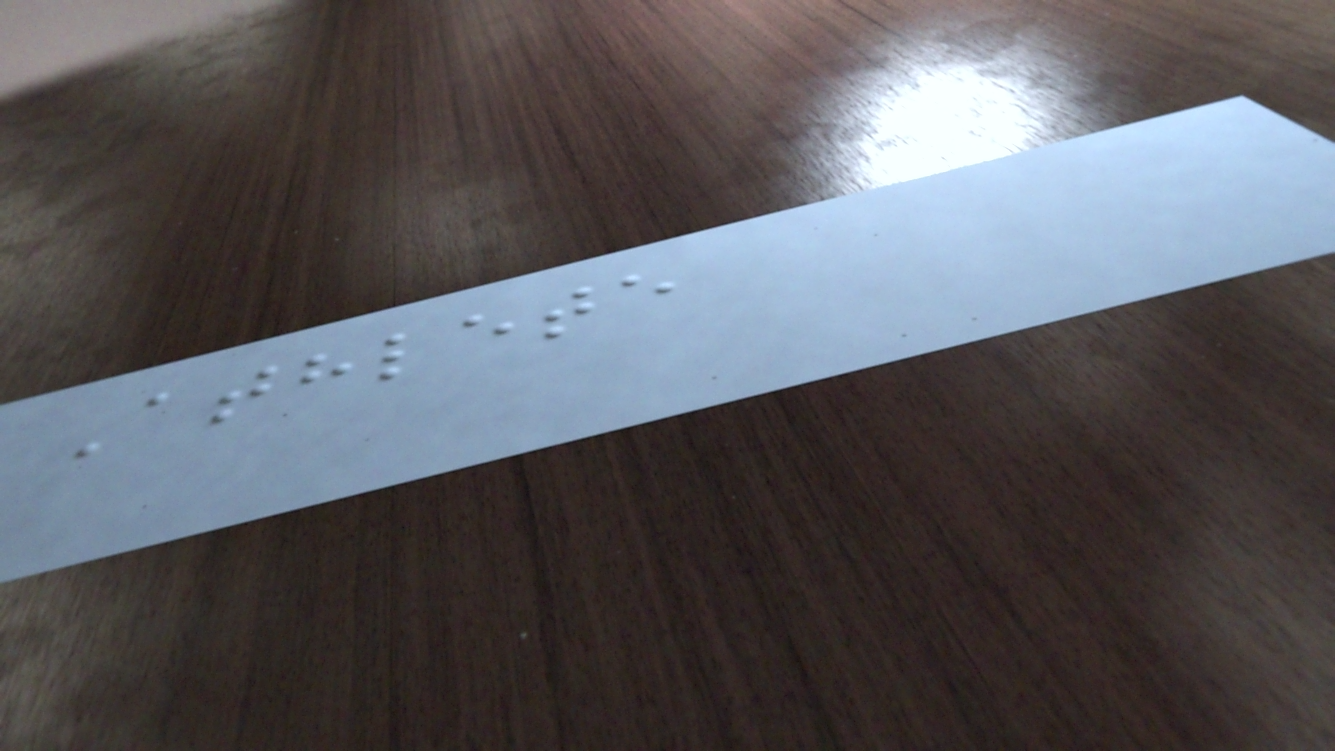Athlete
